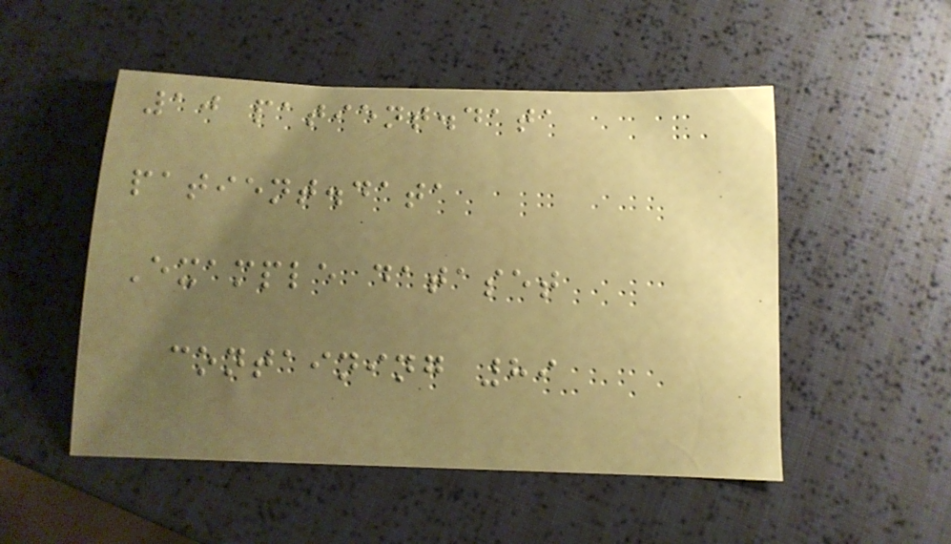10 patient.data
patient.data
Example dataset
containing 89
